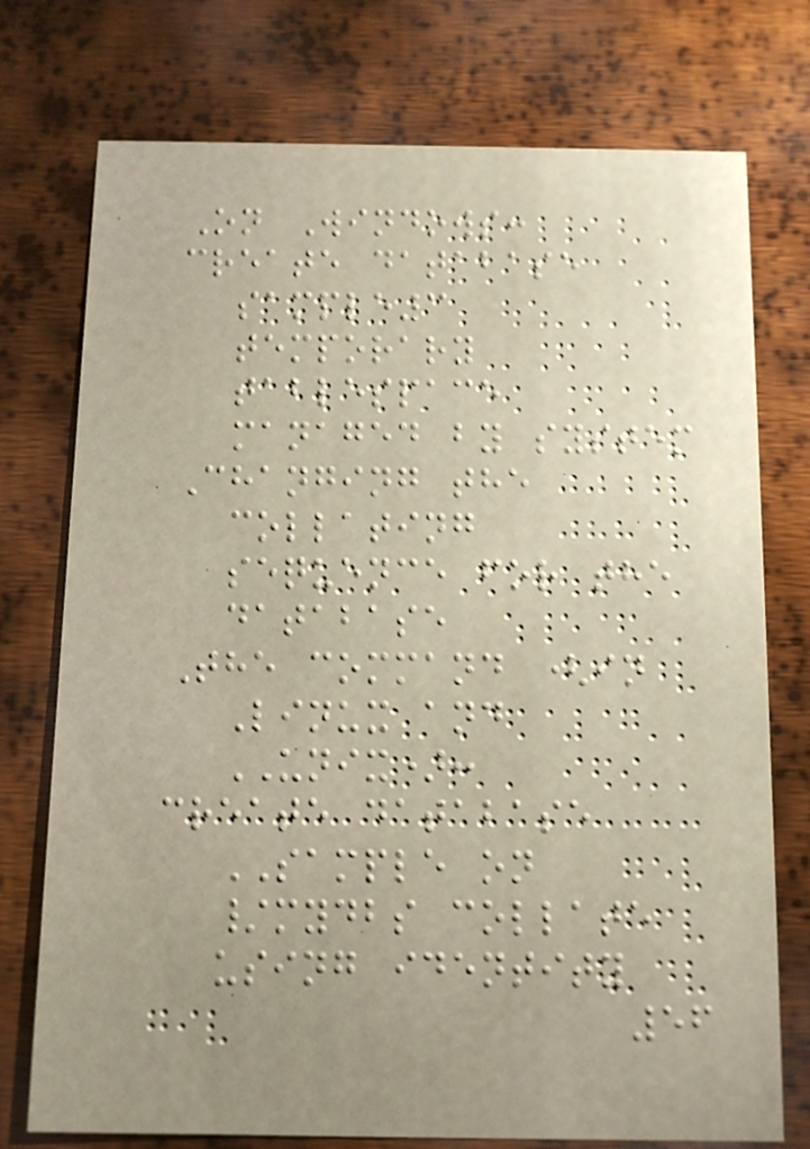On Windows:
create database
sample3
temporary
tablespace
managed by system
Changing the
collating
sequence for the
database
The command (in
Linux and
UNIX):
create database
SAMPLE on
/mydbs collate
using identity
56
